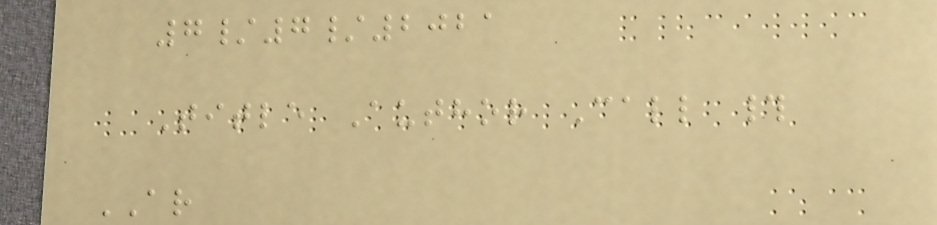7/7/2021
Title Author Call #
AR
